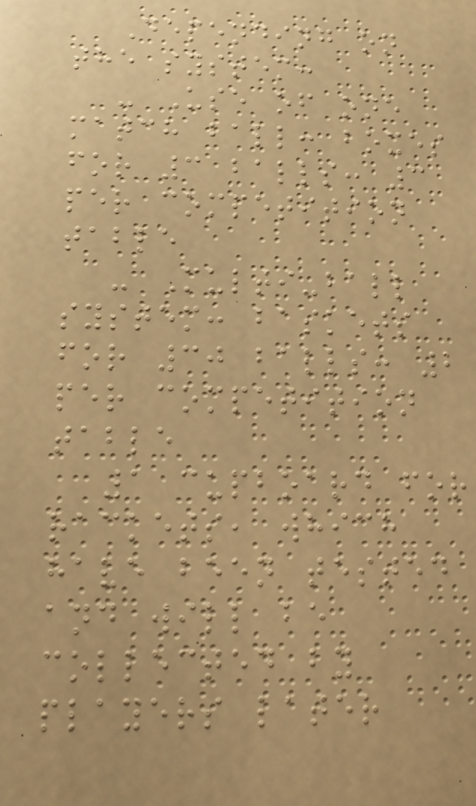Depending on
the system:
- Use of one
match ball: boxes
for 3 balls: 3
per competition
table
- Multi-ball
system: baskets
for 30 balls: 2
per competition
table
1 cupboard for
rackets, which
have been tested
and will be
collected by
players later
